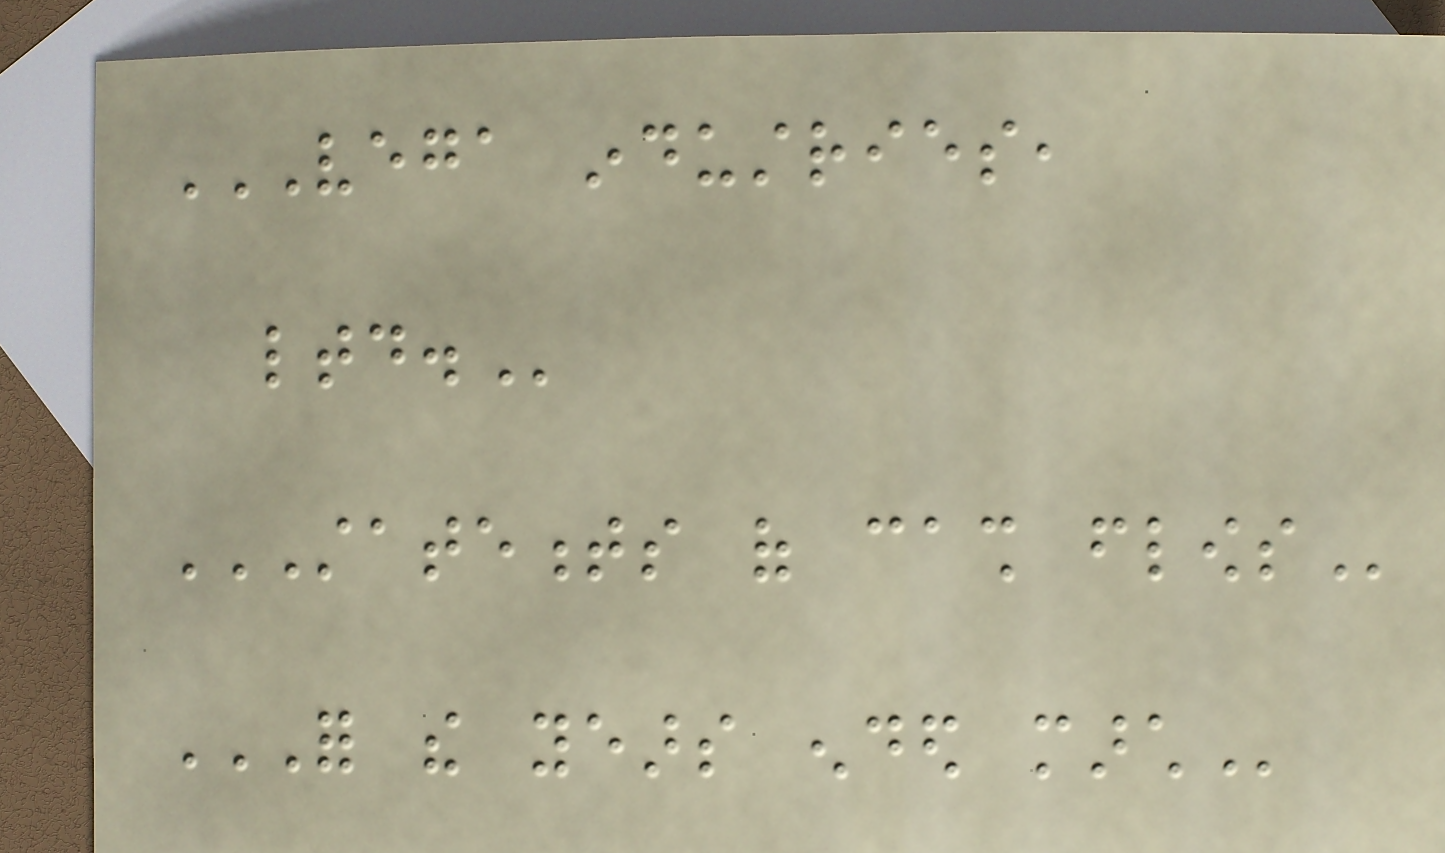VEGA INDUSTRIES,
LTD.
STATEMENTS OF CASH FLOWS
FOR THE YEARS ENDED MARCH
